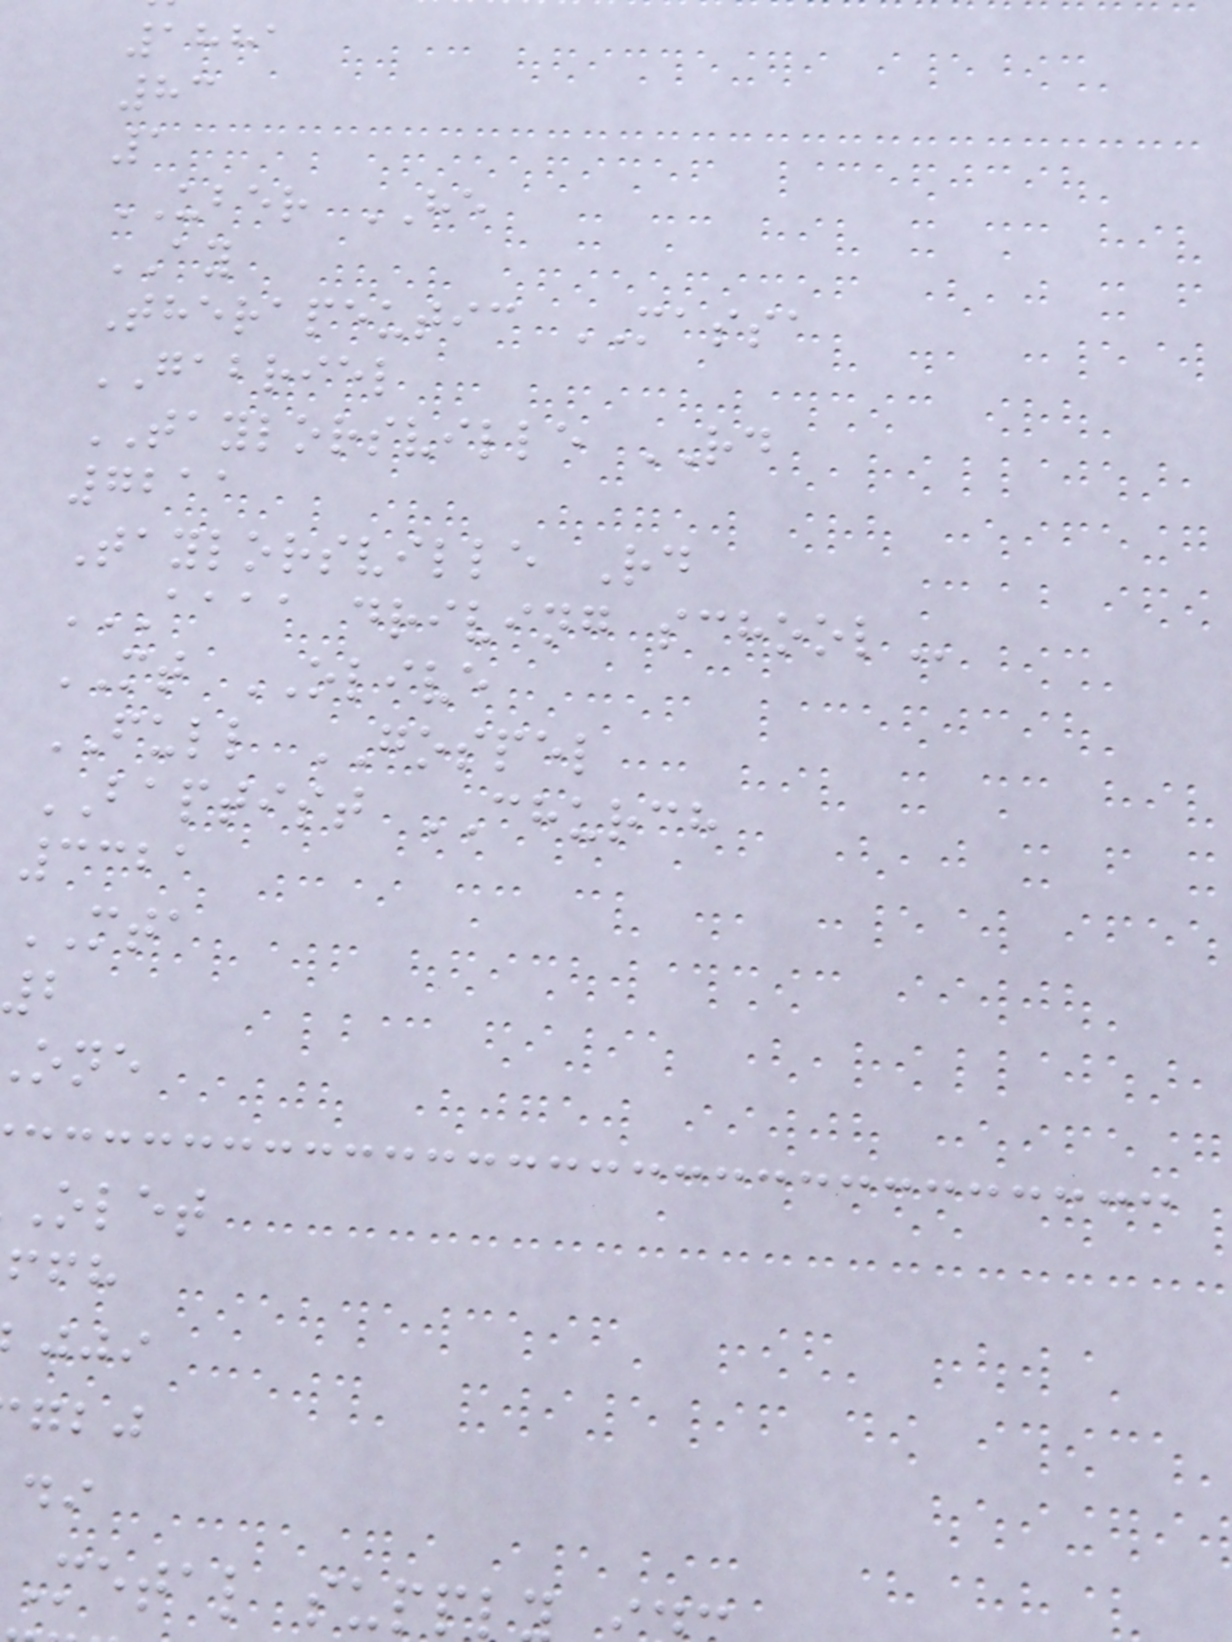1881
83
1
UBER HE
AY
Therapeutic MASSA
GABRIEL
TAYLORSVILLE RD
7211
Taylorsville Rd
AAAA DRIVING SCHOOL
MT OLIVE
FULL GOSPEL
BAPTIST CHURCH
3321
MTA
olet
